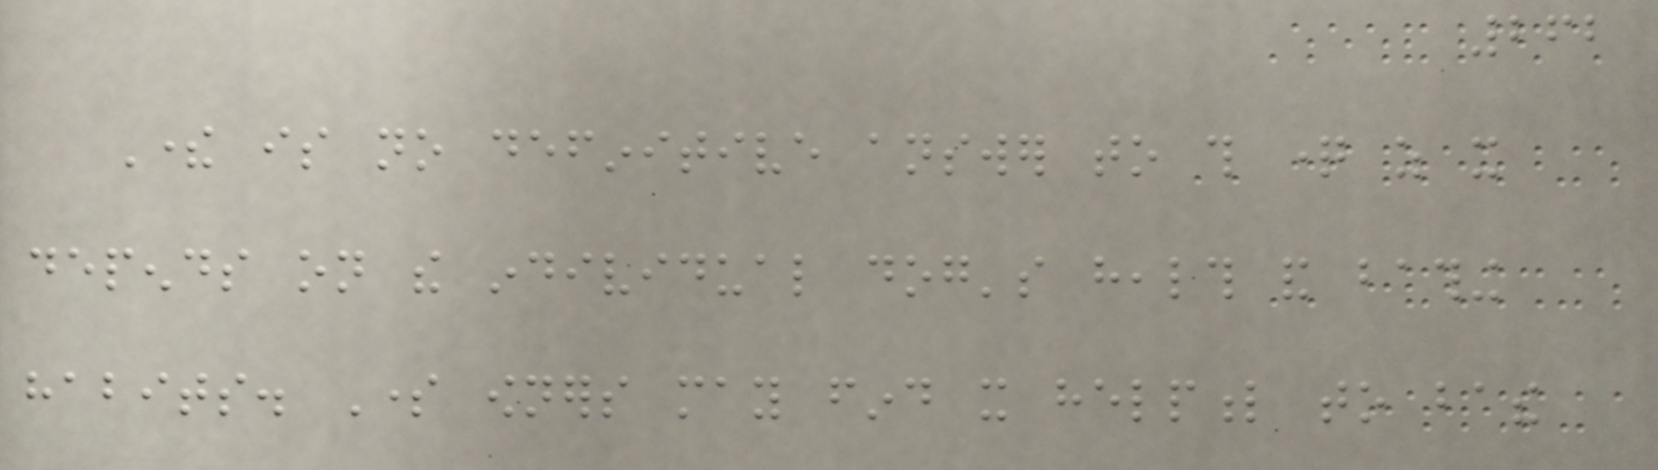262
There is no definitive answer to this question as it
depends on the individual dog's health and bathing
habits. Some owners may find it helpful to bathe
